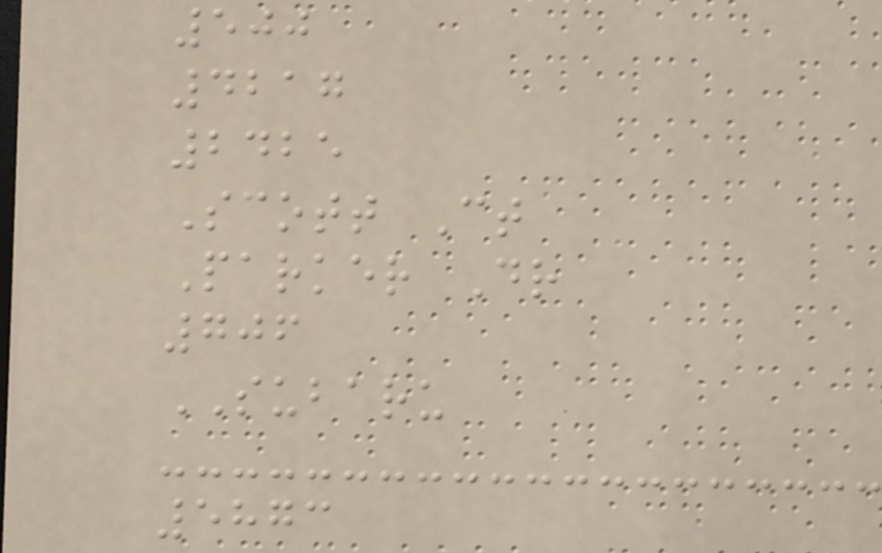500
4217
2425
Scott Ct
Parker Dr
706
SUBARU
5873
